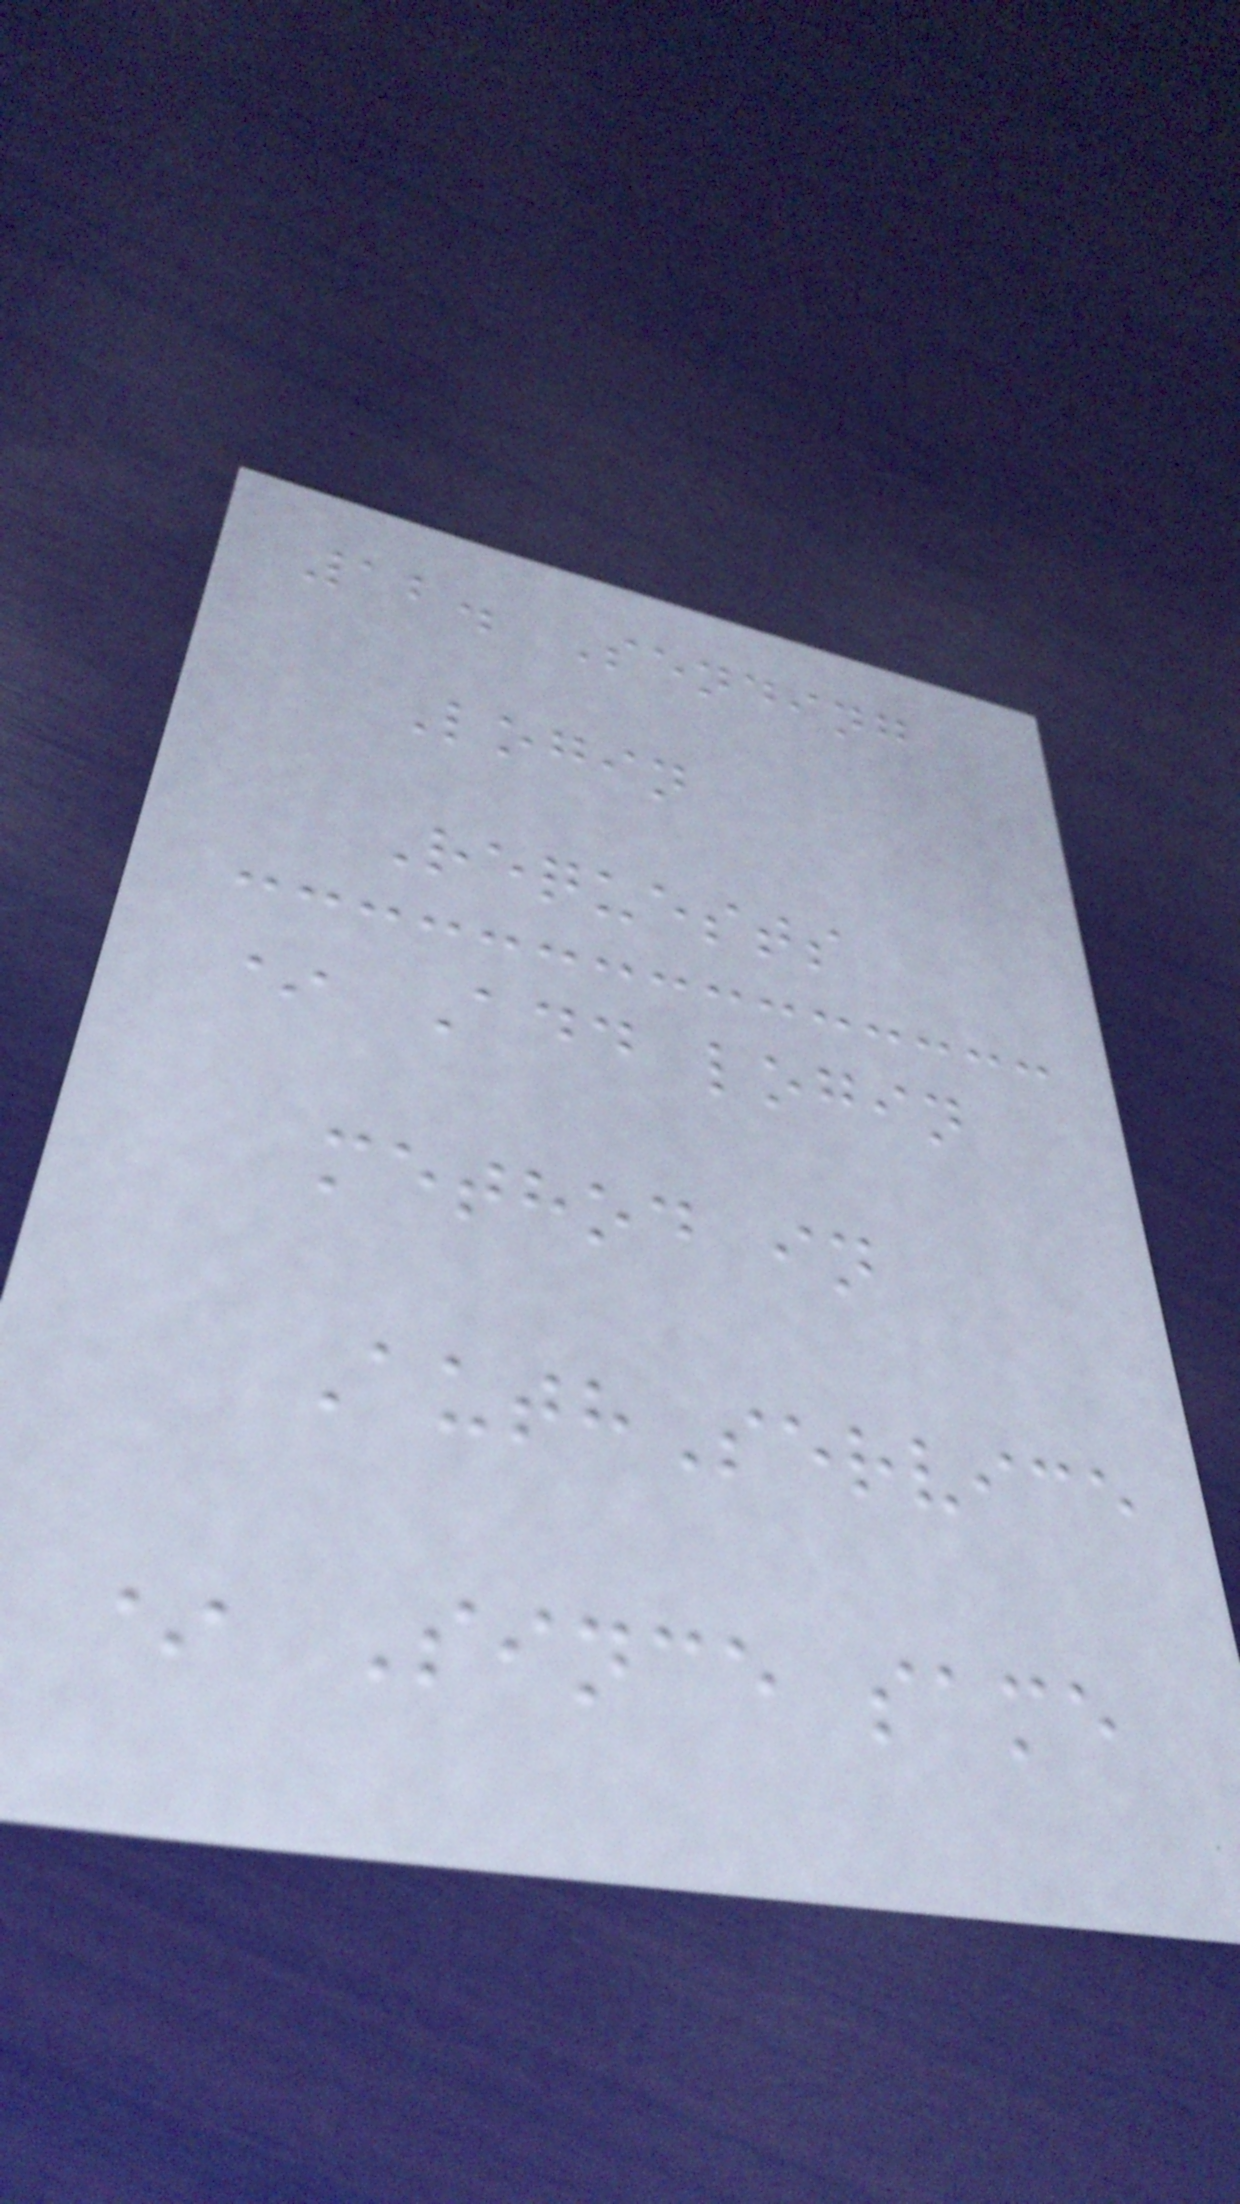12. Sending
Login
Requests
* Add login
method in
AuthService
* Since same
